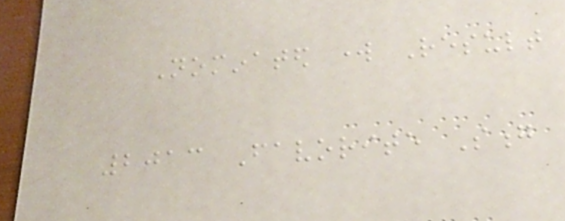Nominated work Result
2013 Favorite Song
